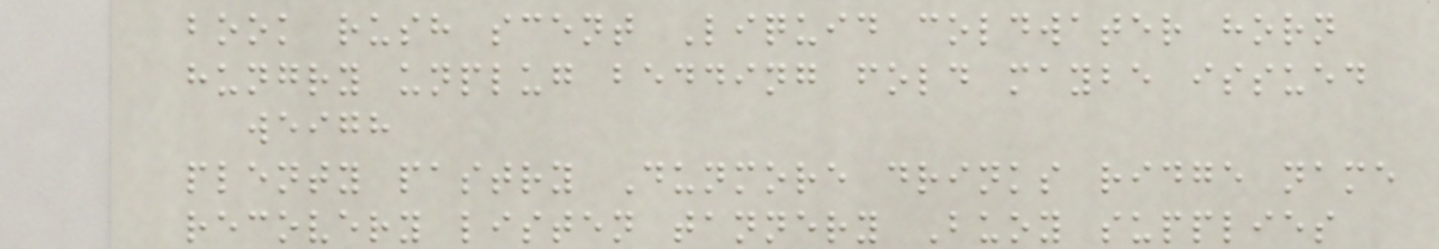book rush scent Liquid coldwater horn
hungry unplug bedding fold maybe issued
weigh
plenty pastry Dunmore drinks ridge name
recovery listen tannery Buoy supplies
